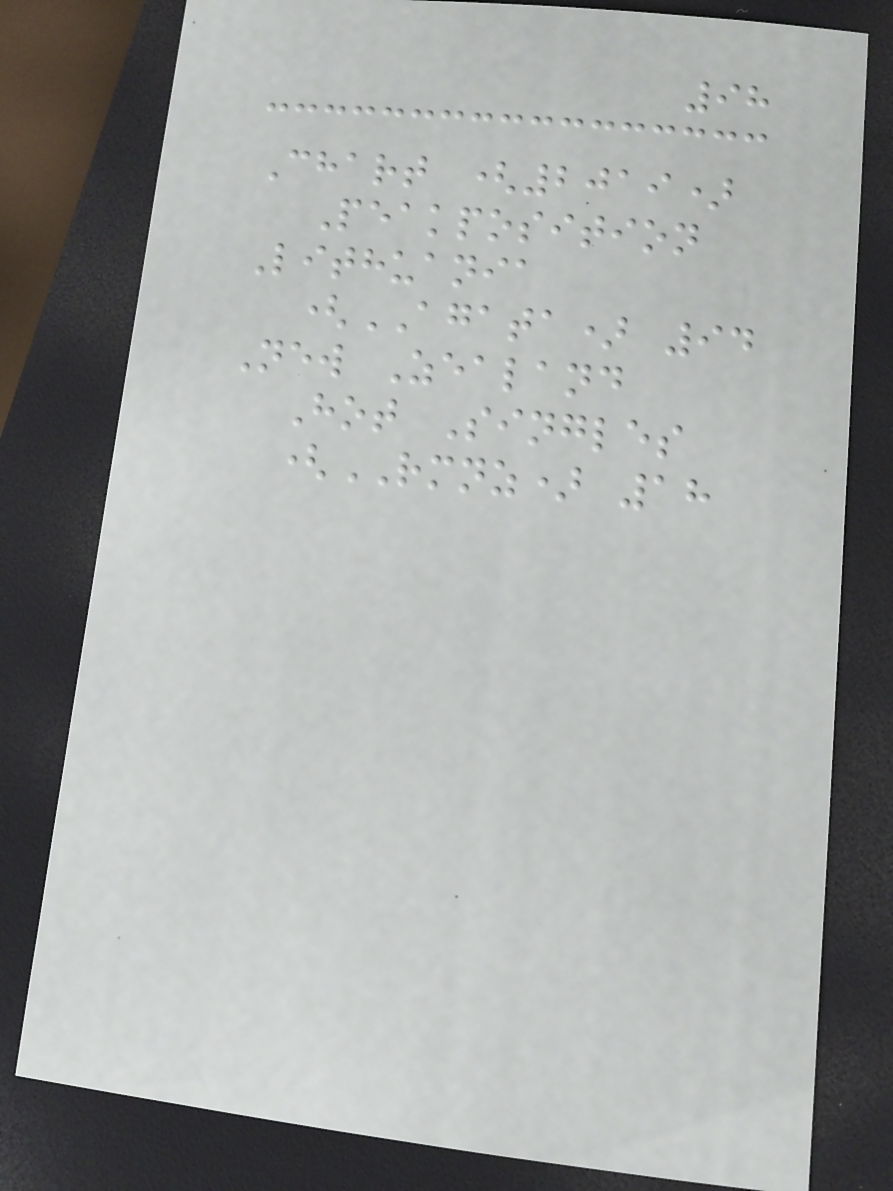98
Chart (2019)
Peakposition
Lithuania
(AGATA) 94
New Zealand
Hot Singles
(RMNZ) 18
